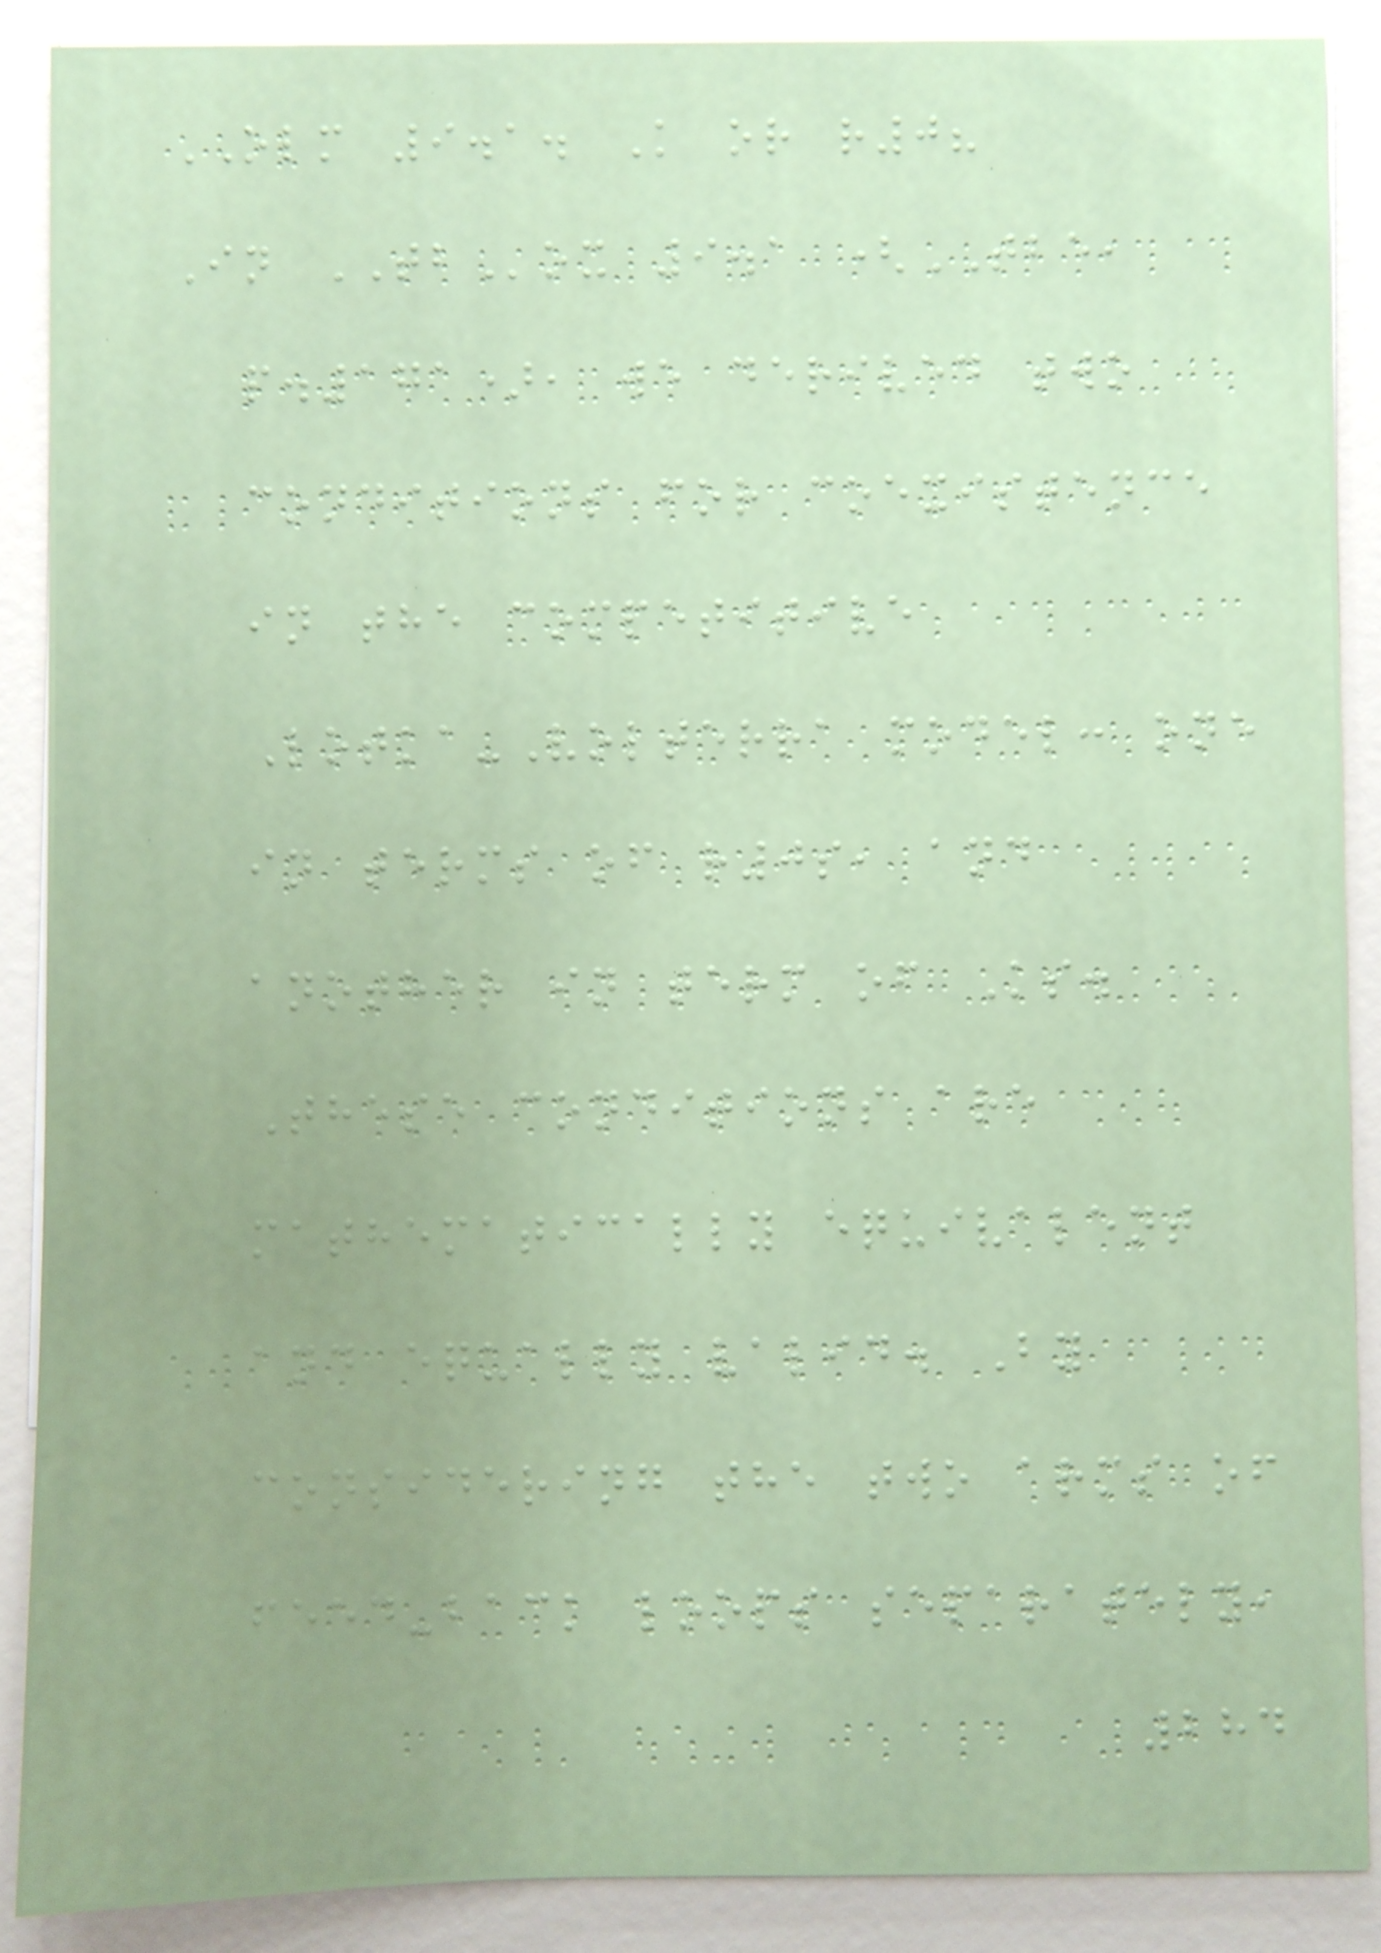OLM 9.1. K or r0?
In TBox 9.1 (TBE,
p.171), we derived two
conditions for coexistence
in the competitive
Lotka-Volterra model: one
in terms of r0s, and
another in term of Ks.
These conditions are
mathematically equivalent
and equally valid. By
considering the two arms of
feed-back loops separately,
284
